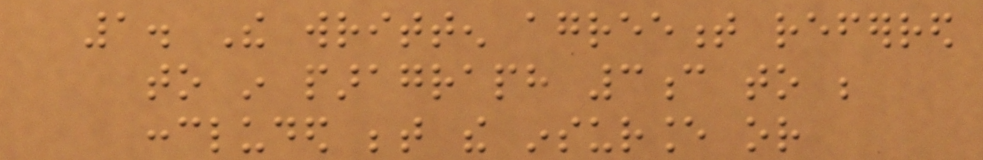1. The written agreement referred
to in paragraph 3c to be
concluded between the insurance or
